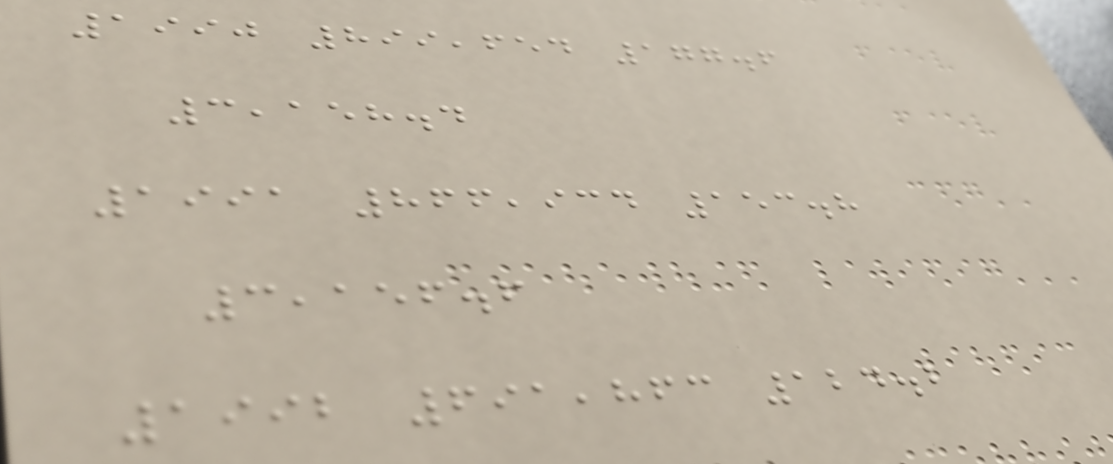1990 899,654 177.6
3,158.4
1991 866,934 153.8
3,156.6
1992 691,863 124.2
